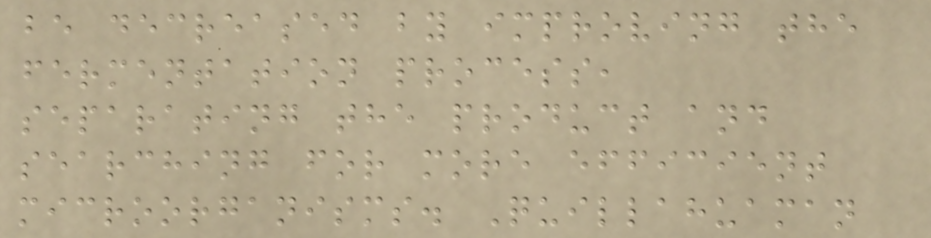be decreased by improving the
fermentation process,
separating the product and
searching for more efficient
microorganisms. Quillahuaman
